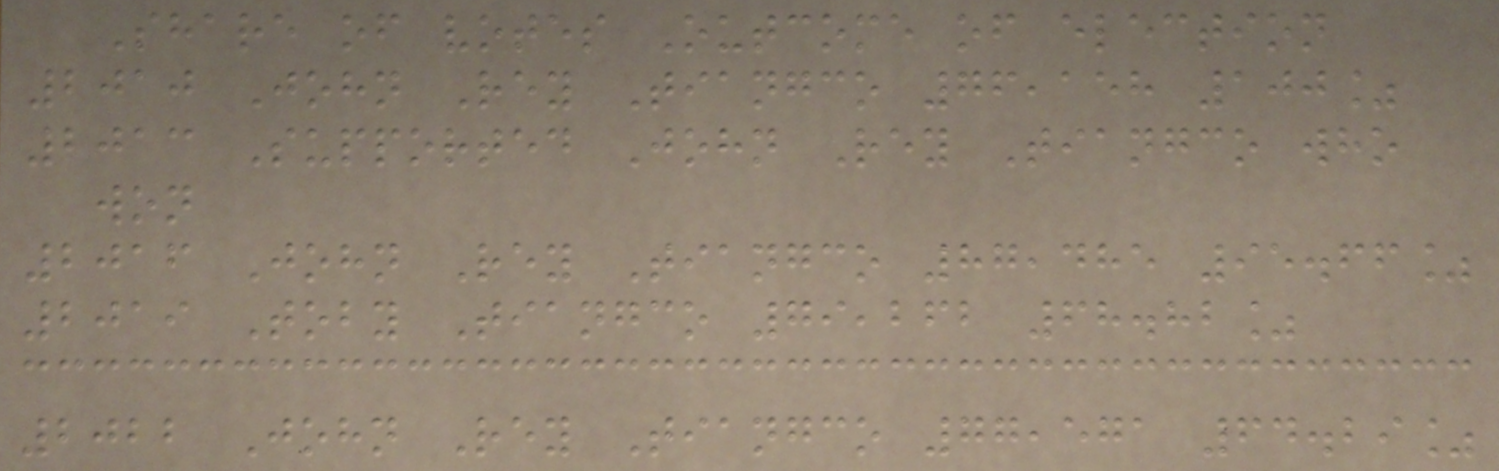Share of votes Outcome of election
2010 John Rey Tiangco 76,158 100%
2013 Supported John Rey Tiangco who
won
2016 John Rey Tiangco 87,485 95.66%
2019 Toby Tiangco 79,262 68.82%
2022 John Rey Tiangco 77,571 64.29%
